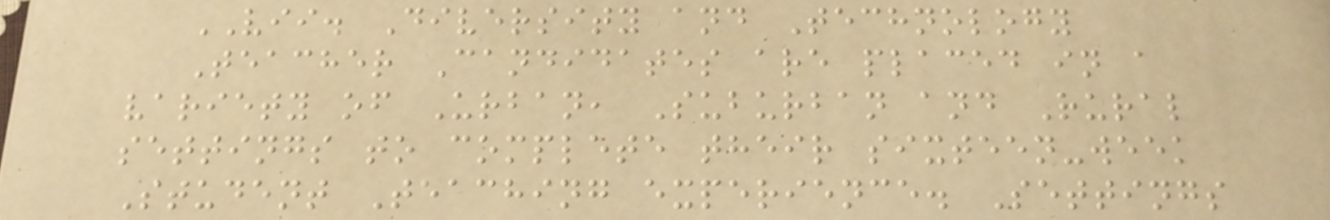VII. Diversity and Technology
Teacher Candidates are placed in a
variety of Urban, Suburban and Rural
settings to complete their sixteen-week
Student Teaching experience. Settings
